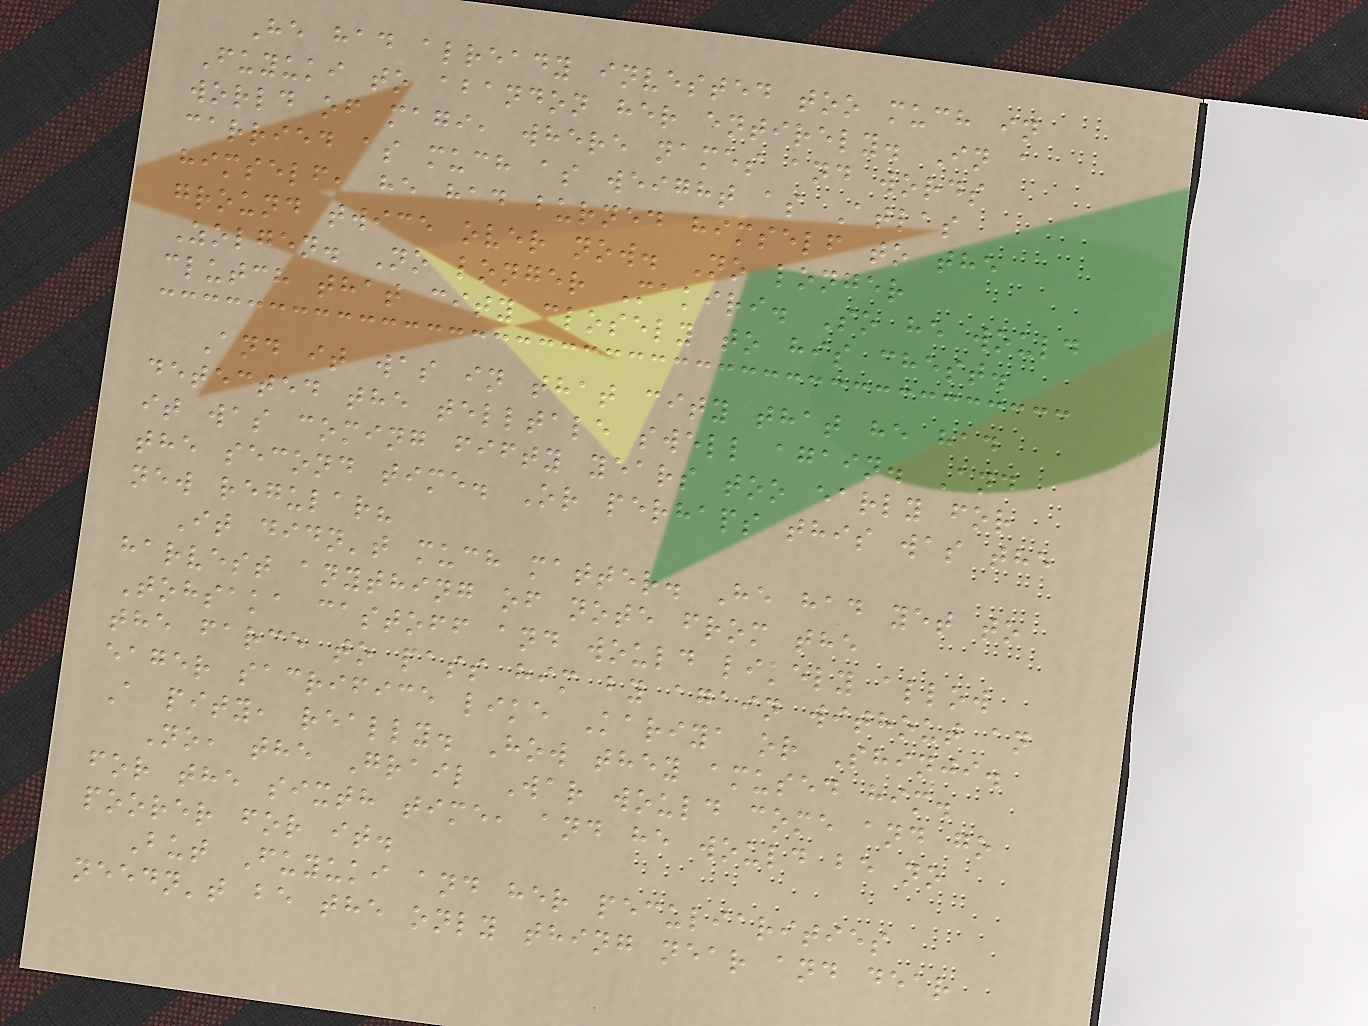He had already invested too much in
Fuyuki to abandon her entirely. In a
world of magi, where names and words
carried as much as weight as Atlas
himself, he had burned himself to the
ground twice over now. No longer
Zolgen. No longer Makiri. So he would
clutch that city closely to his chest.
And it was in that city that he had
detected the telltale swell again. And
it was coming fifty years too early for
the second time. Or perhaps this was the
new regular?
It didn't much matter. He had yet to
harvest anything of note from the
Tohsaka castoff and would likely allow
the farce to pass him by again without an
eager sacrifice like Kariya or Shinji.
A pity, really. How they amused him.
No, the Grail War would come and go
for the sixth time, and he would be no
poorer for it.
But Fuyuki and her peculiarities
needn't be the only thing near and dear
